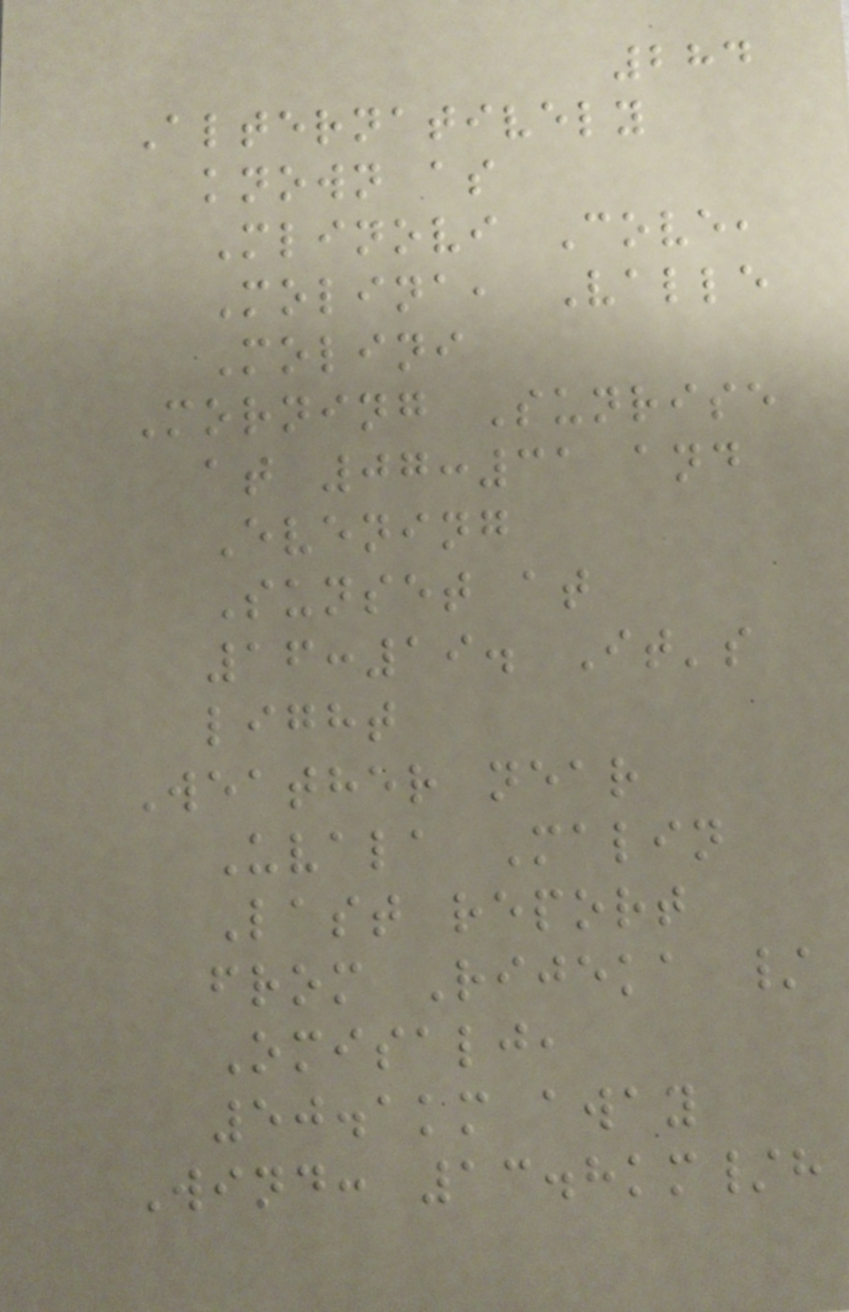284
Alternatively
known as
Mlinovi Cove,
Molina, Valle
Molini
Morning Sunrise
at 07:31 and
Evening
Sunset at
16:19. It's
light
Weather near
Uvala Malin
Last report
from Rijeka /
Omisalj,
50.1km away
Wind: 13.8km/h
